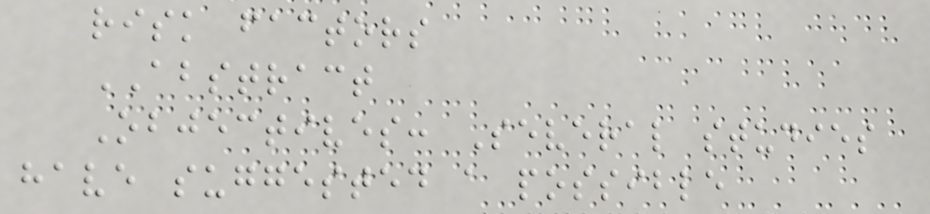risk factors
ABSTRACT
Objectives: Several studies
have suggested a possible
